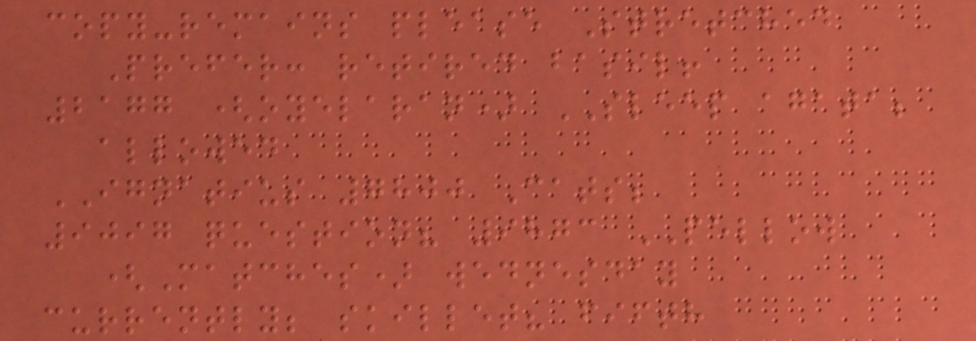copy-remains please Stretched
Prefer: retired basil!
2177 (oyelaran) SLEEP agata;
allowed
IGNATIUS 7800 Cats;
9097 question? 9873 PELLOW
(Matches) wednesday
currently; skillet? fifth
